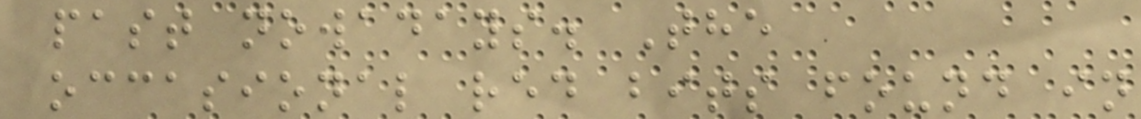past nowadays. The
occasional red bits found in
